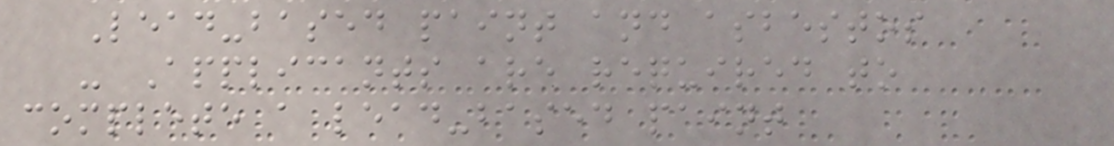Lead-based paint and asbestos
- Applicants are required to
complete a lead-based paint
